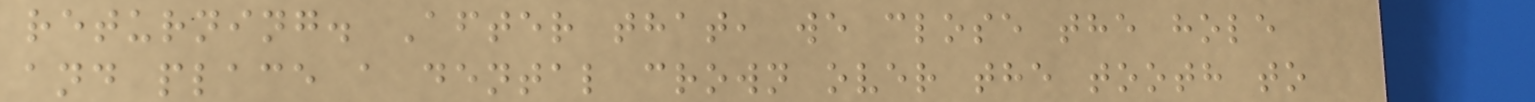returning. After that, we close the hole
and place a dental crown over the tooth to
